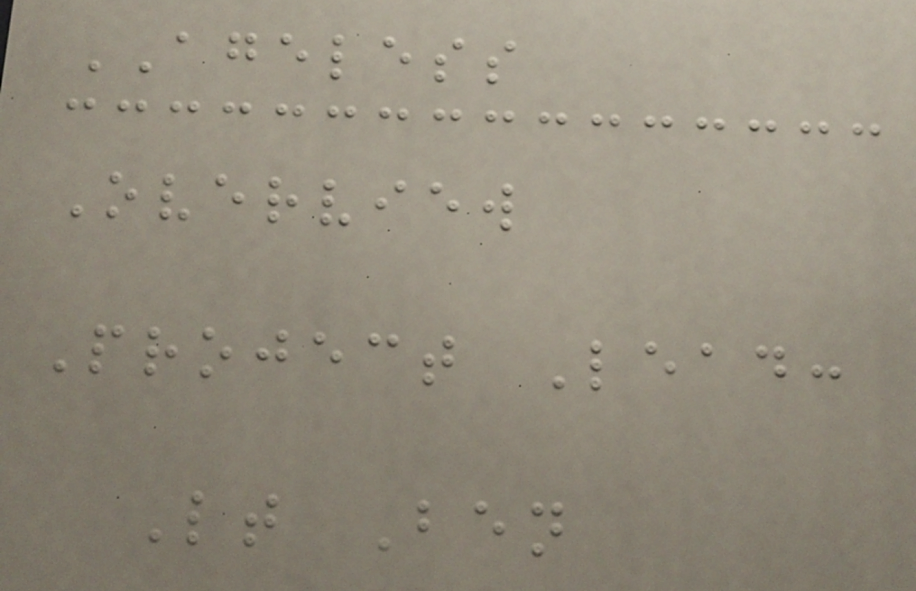AGELESS
Overview
Project Lead:
Lt Ben
